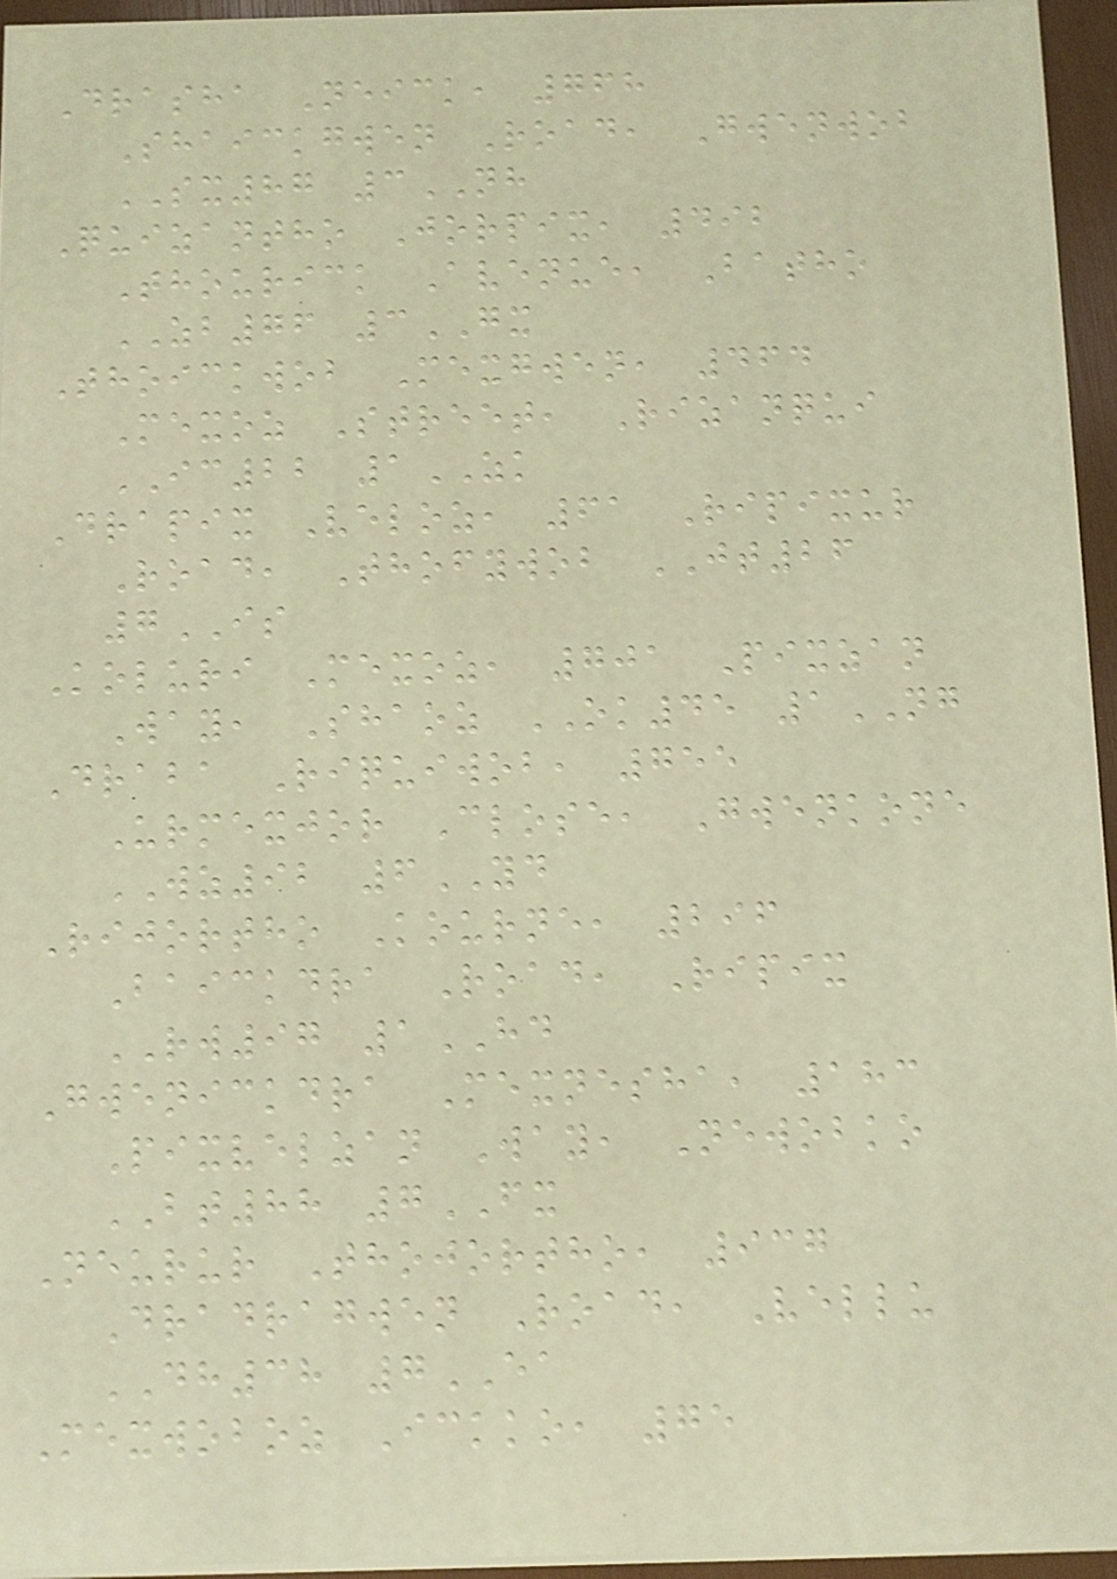Drasha Neick, 768
Shaickgwen Road, Gwenwob
SX87 3NH
Quizantho Jorpix, 492
Thourick Avenue, Batho
ZB76 3GX
Thoickwob Mexgwen, 464
Mexoz Street, Rizanqui
IC22 1ZK
Drapix Veloz, 61 Ripixur
Road, Thofywob JT26
7IS
Koluri Mexoz, 701 Pixzan
Way, Shaoz OK45 1NG
Draba Riquiwob, 755
Urmexjor Close, Gwenkone
WZ92 6YD
Rijortho Kourne, 296
Baickdra Road, Ripix
RW97 1HD
Gwenickdra Mexnesha, 183
Pixvelzan Way, Newobko
BT88 7FX
Neurur Thojortho, 937
Dradragwen Road, Vellu
DH38 7EA
Mexwoboz Ickko, 75
